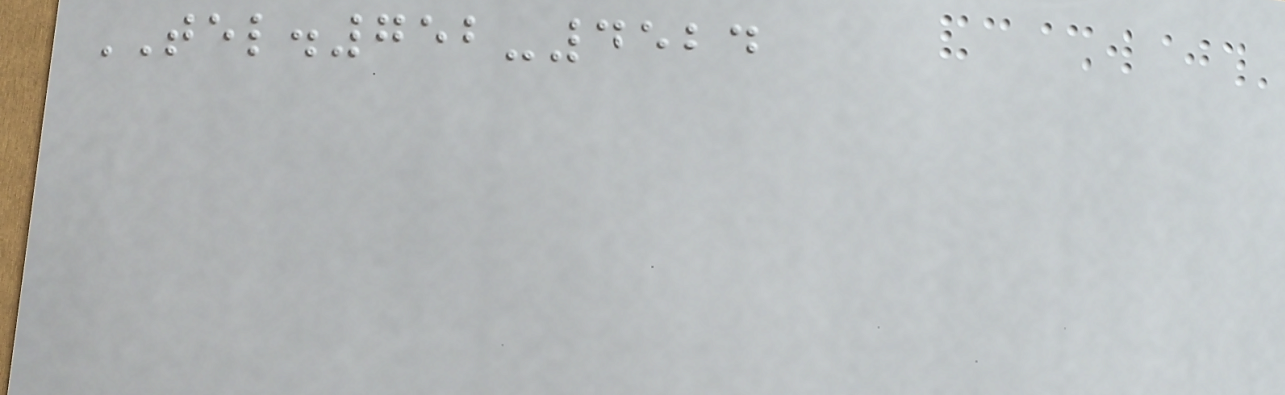TEL.752-4524
